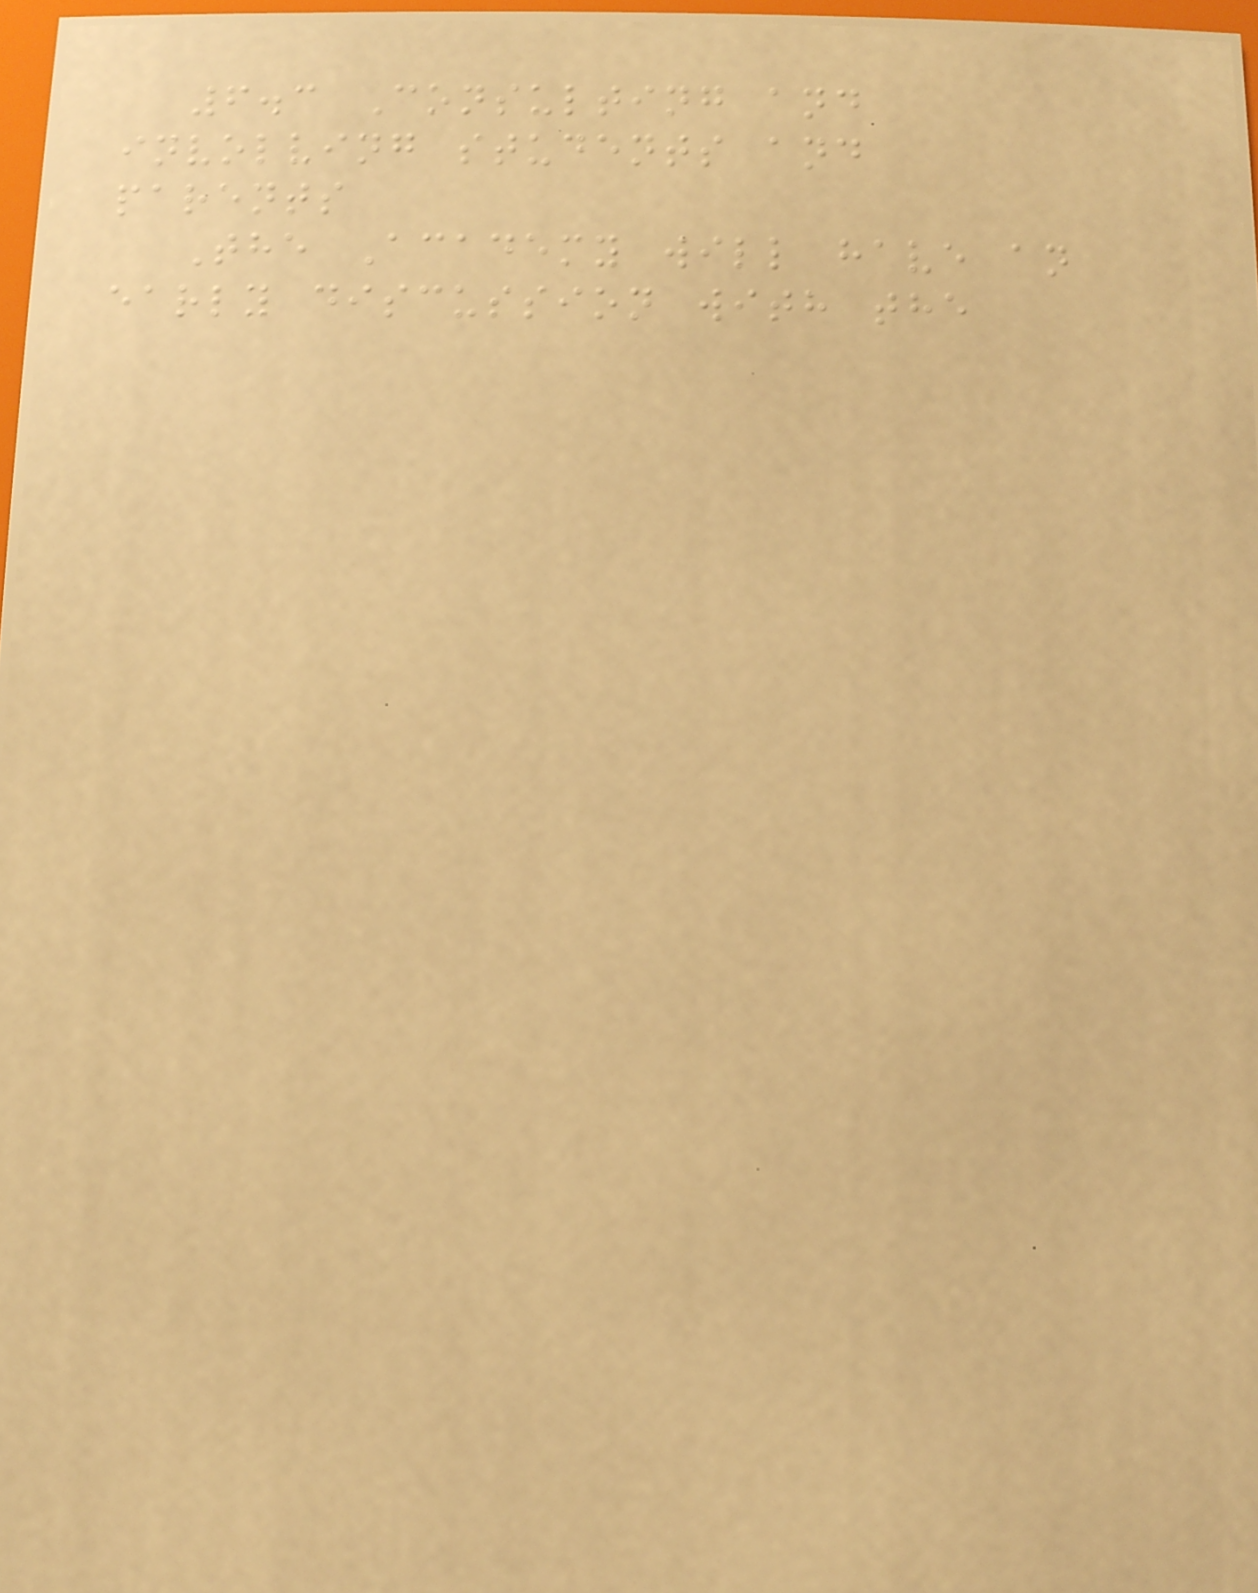6.3 Consulting and
involving students and
parents
The Academy will have an
early discussion with the
